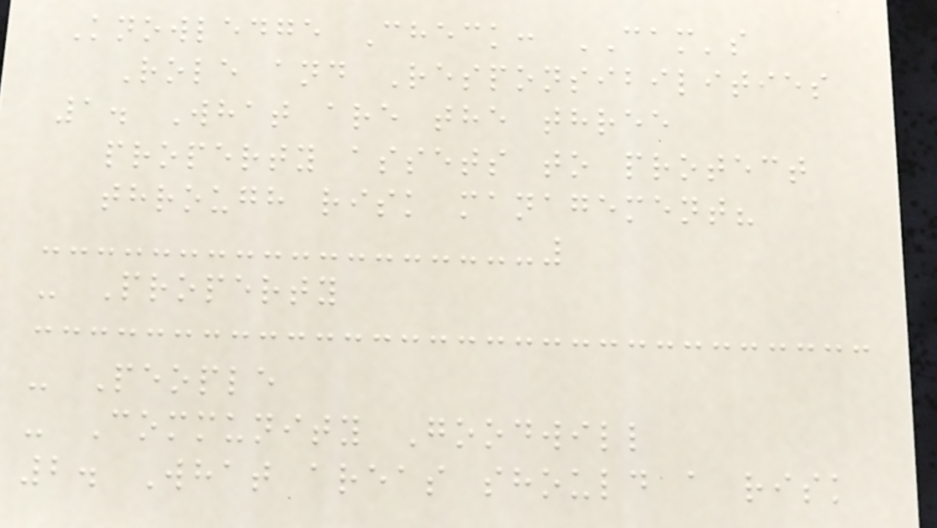Knowledge Check: CAM's
Role and Responsibilities
1. What are the three
property assets to protect
through risk management?
- Property
- People
- Community Goodwill
2. What areas should a risk
